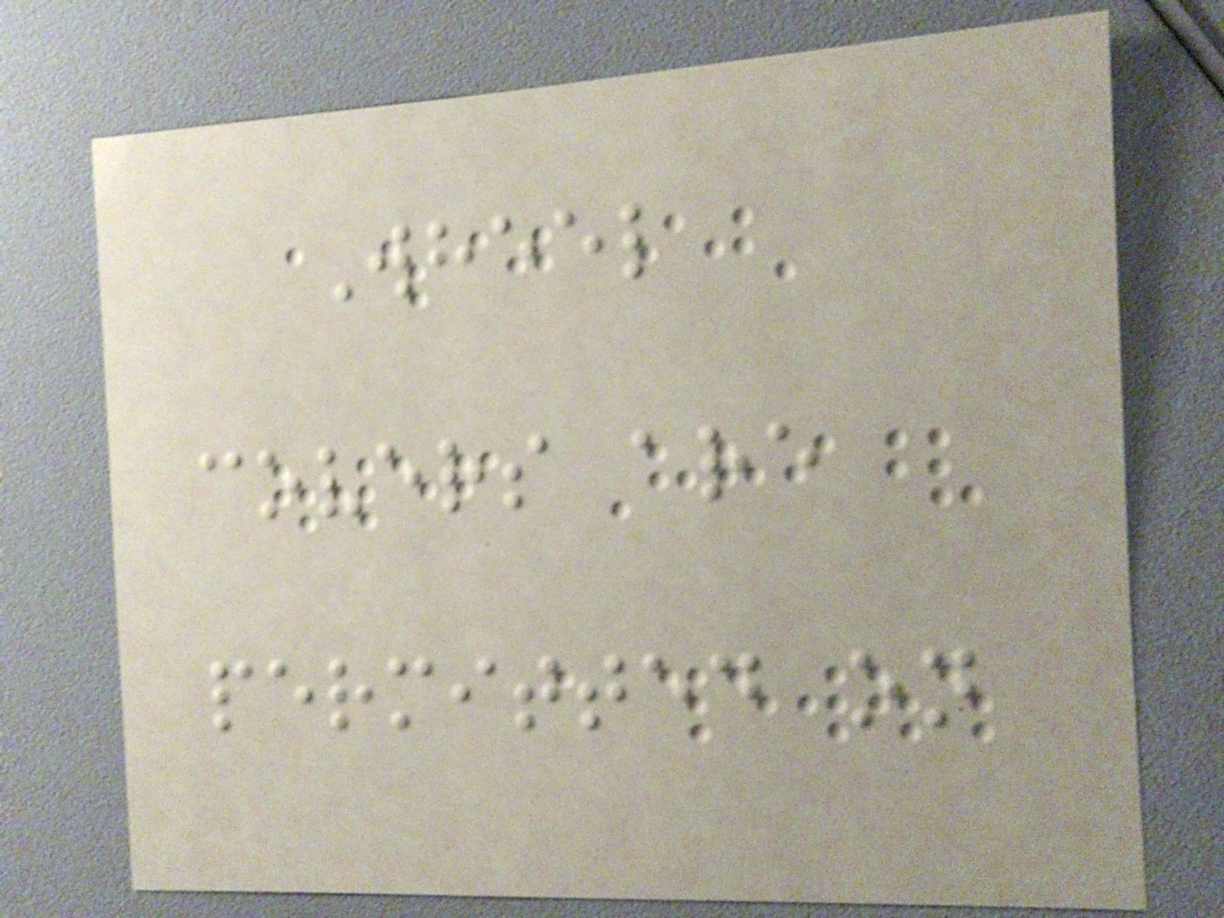Wheel
covers are
permitted on
